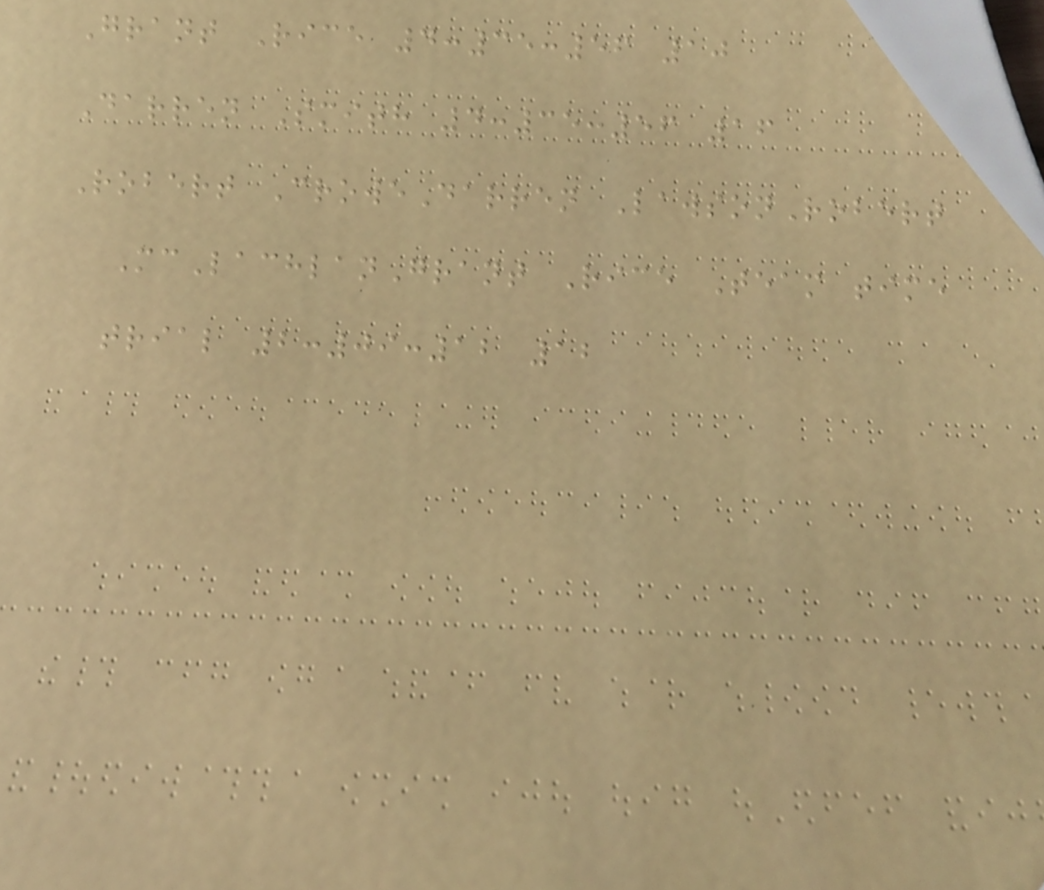Grant Rice 4:35:56 10
Darren Smith 4:35:56 16
Robert CroweDarren LawsonRobert
McLachlanGrant Rice Team time
trial 2:09:12 12
